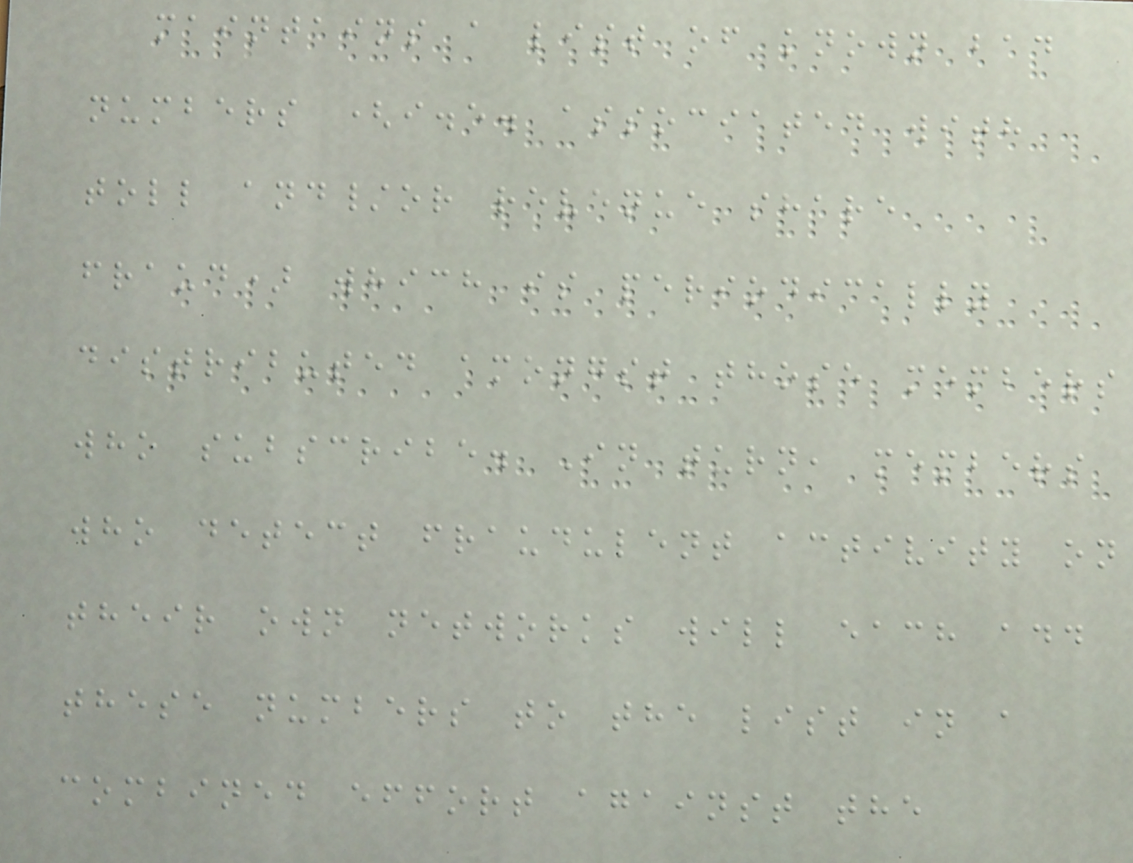maintains a list of known bad
numbers (i.e. associated with
toll and/or revenue share
fraud) which is periodically
distributed amongst those members
who subscribe. In turn, members
who detect fraudulent activity on
their own networks will each add
these numbers to the list in a
combined effort against the
